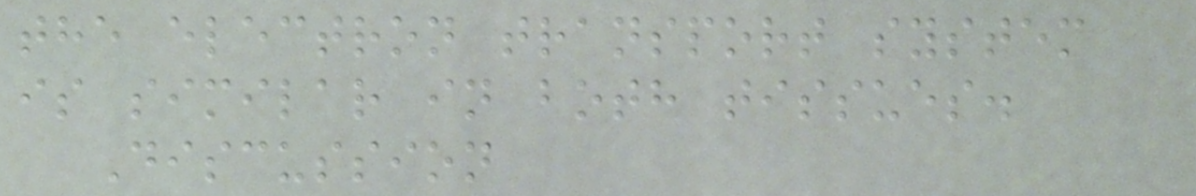the electron transport system
is similar in both tissues.
Discussion
